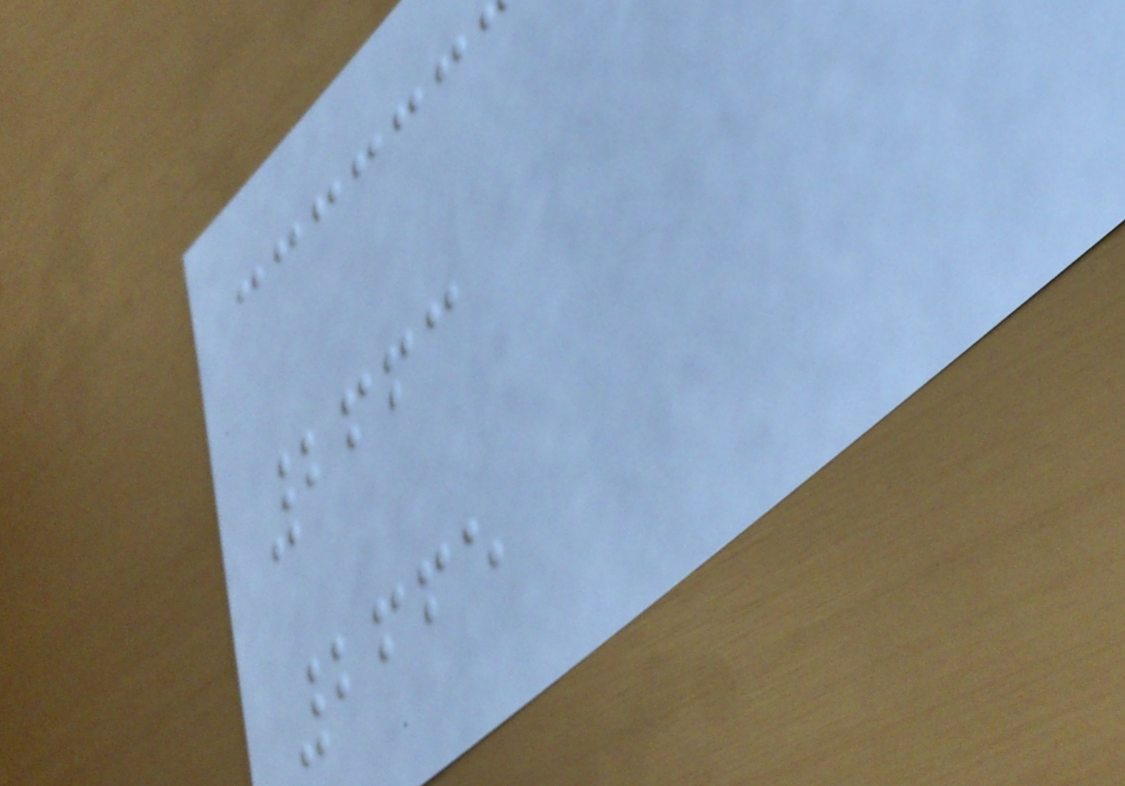2663
2665
